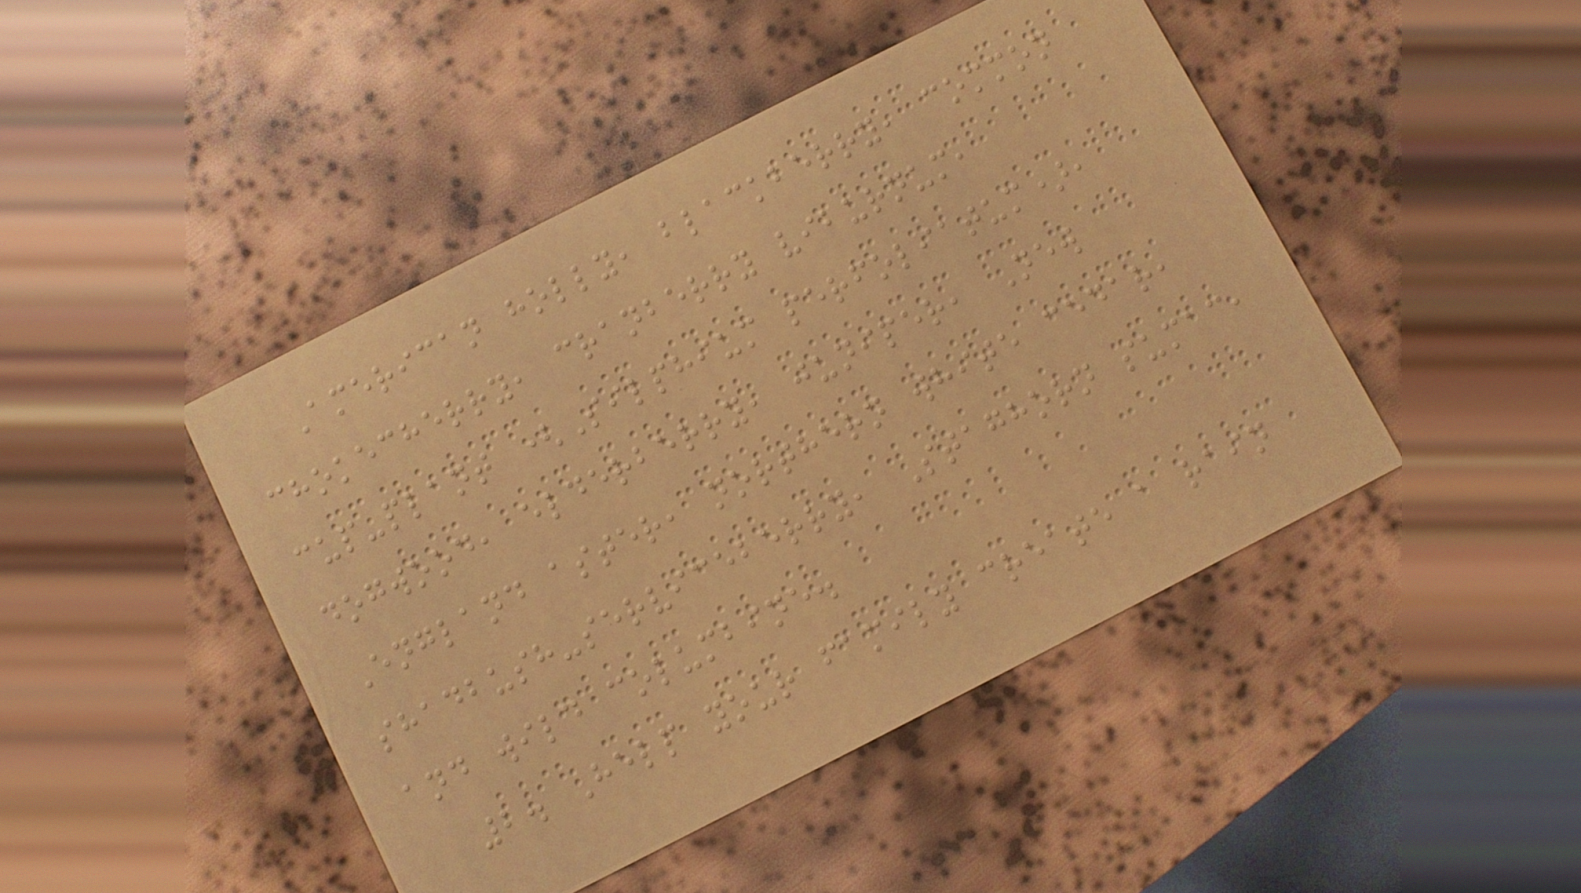American holly, blackberry, common
chokecherry, cranberry viburnum,
cup-plant (Silphium perfoliatum),
dogwood, elderberry, juniper, New
England aster, northern white cedar,
shadbush-serviceberry, Staghorn sumac,
and wild columbine.
2. Help your family create a rain
